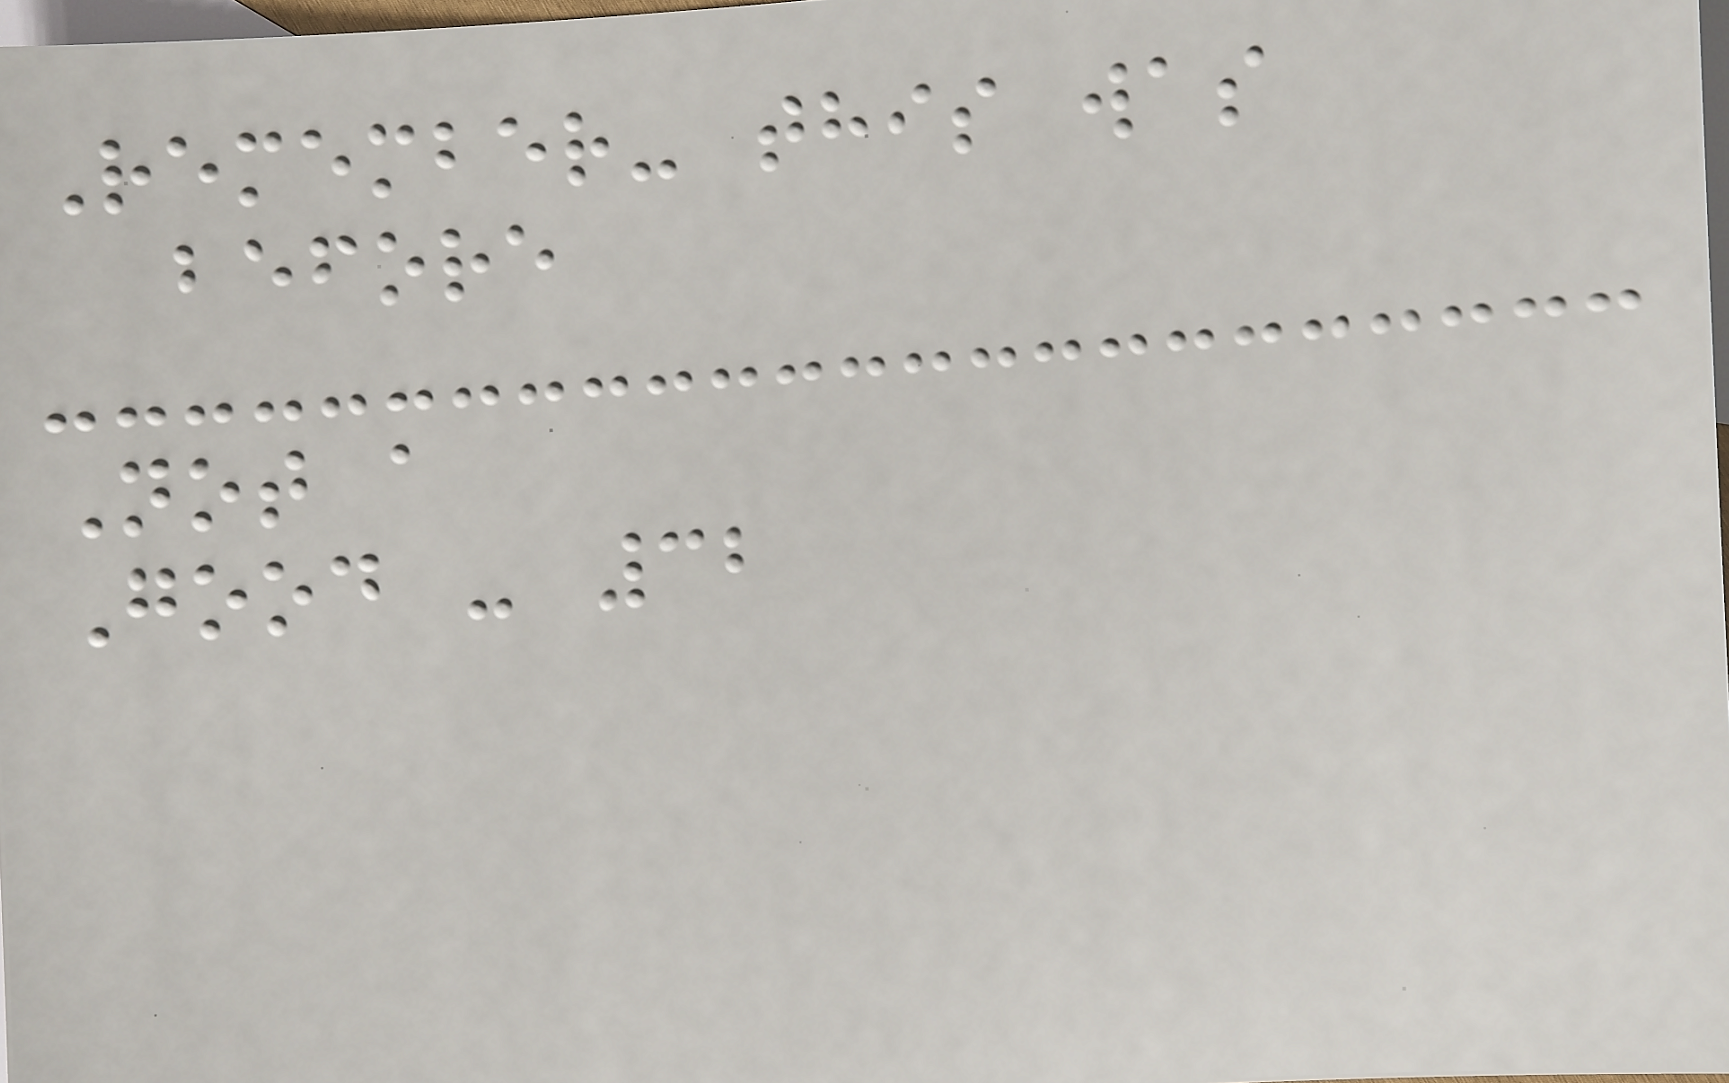Remember- this was
before
Not a
Good - 32
